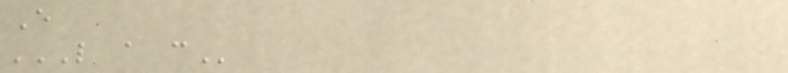E
L A C
